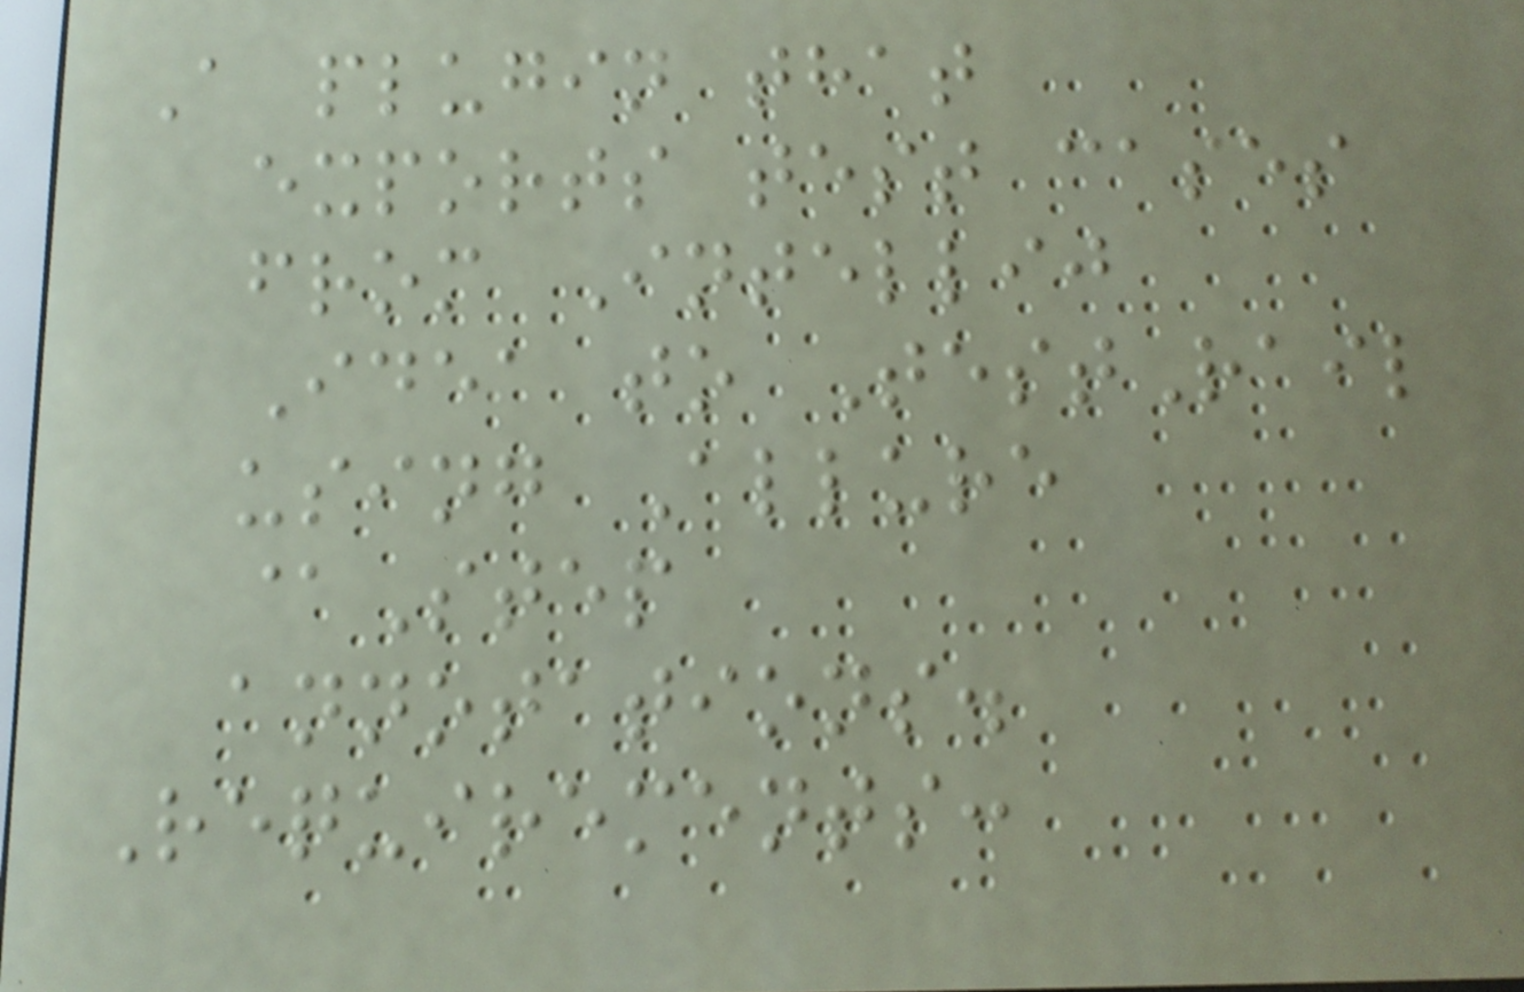A plugin that
exports test cases
from Intellij
Idea to TestRail
using Allure
@Step
annotations.
Requirements:
